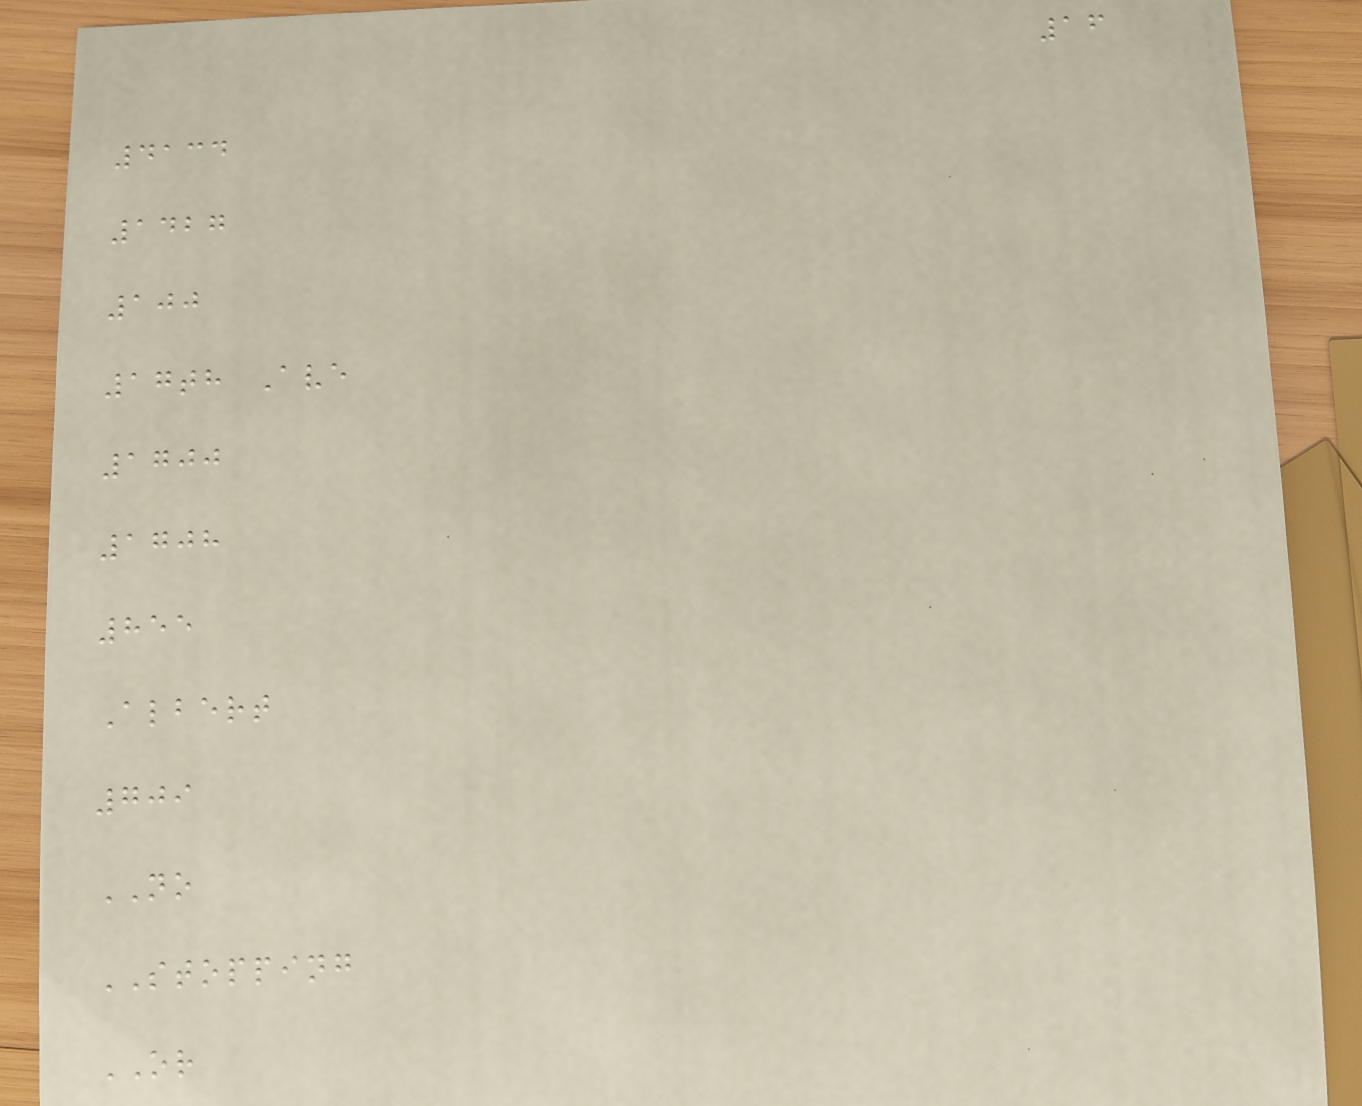16
4134
1427
100
17th Ave
1700
1708
855
Albert
709
NO
STOPPING
OR
